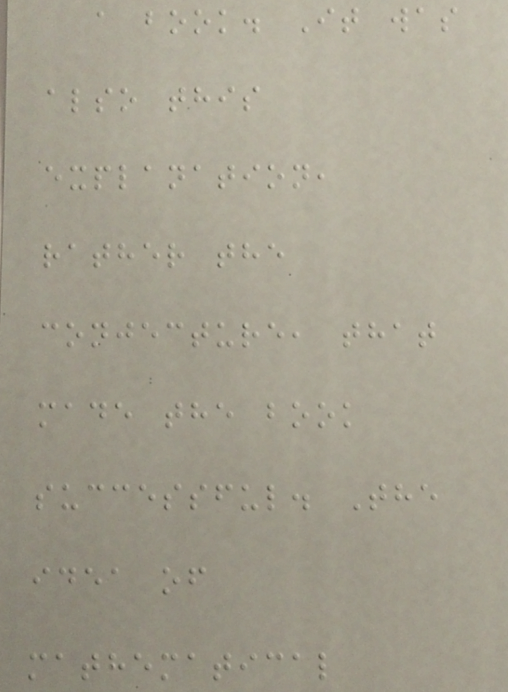a book. It was
also this
explanation,
rather the
conjecture, that
made the book
successful. The
idea of
mathematical
